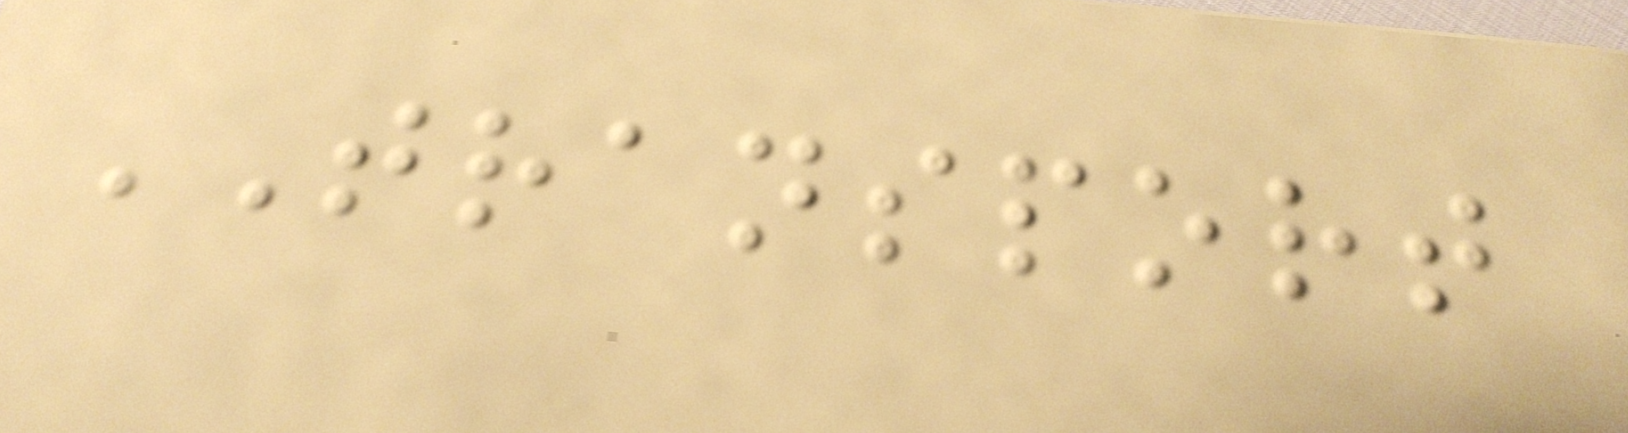TRANSPORT
